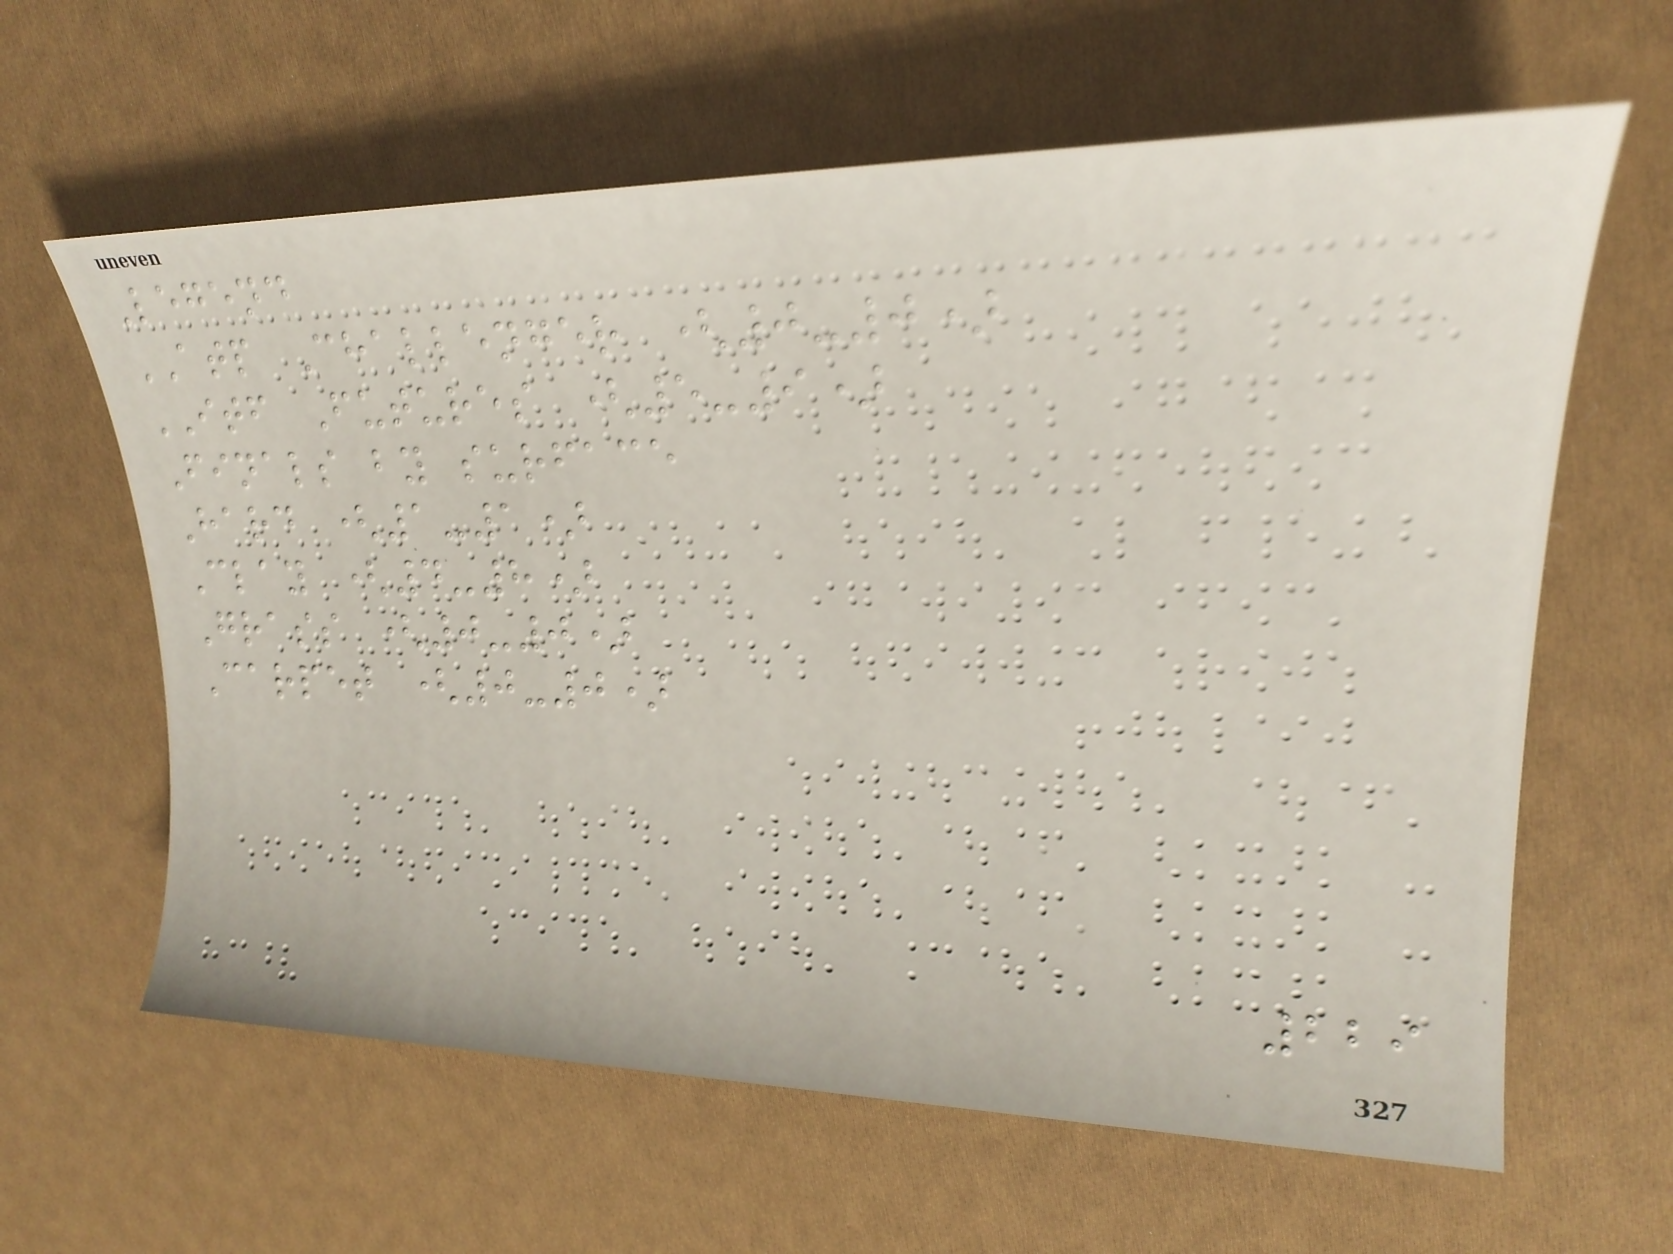Legend
ATP Challenger (0-0)
ITF Futures (5-9)
Finals by surface
Hard (1-1)
Clay (4-8)
Grass (0-0)
Carpet (0-0)
229
